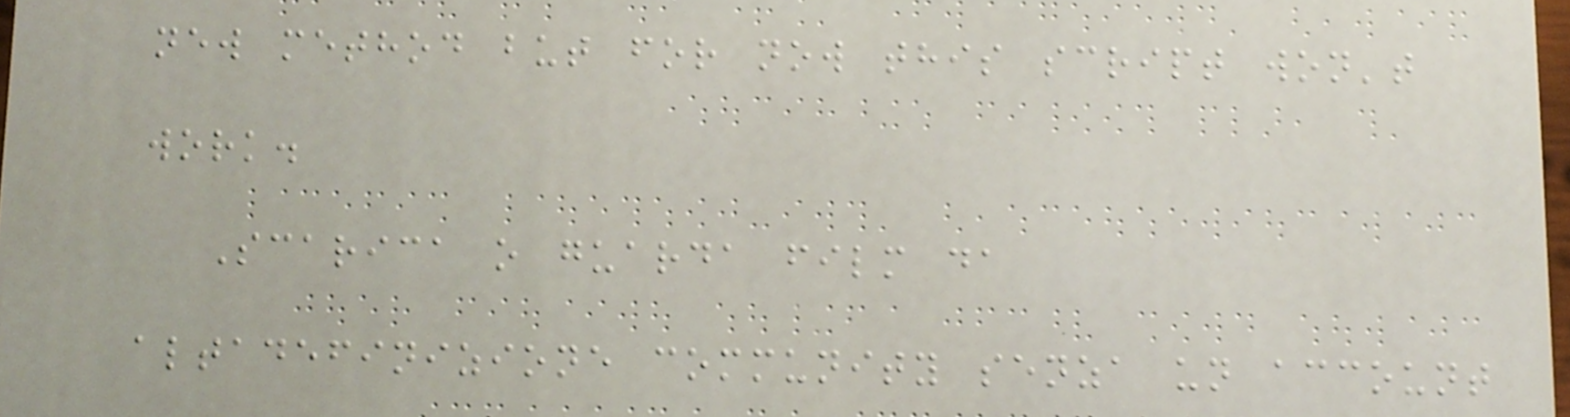new method but for now this script won't
work.
Scarica o guarda film da
altadefinizione community senza un account
